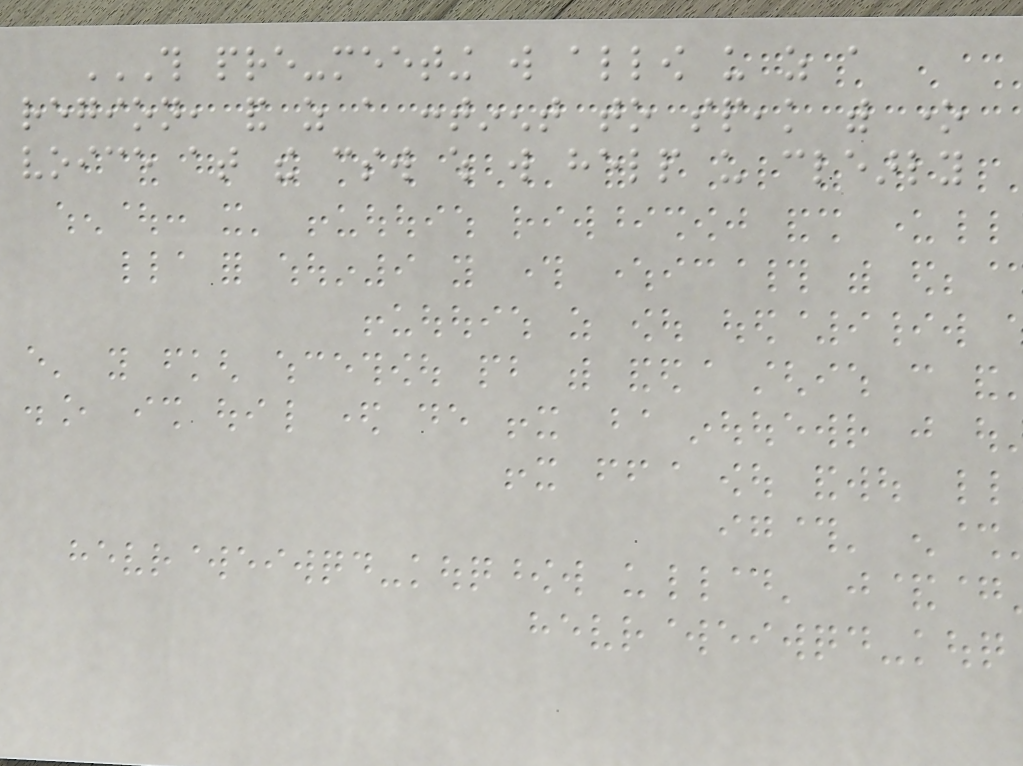THIS PRE-MEETING WILL ALLOW US AS A
REGION, AND AS A CONTINENT TO SPEAK WITH ONE
VOICE AT THE CSW WHICH WILL HELP US CLEARLY
